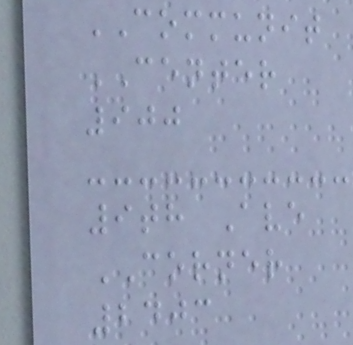COMMUNIT
CENTER
900
9th Ave
CORNER
2403
